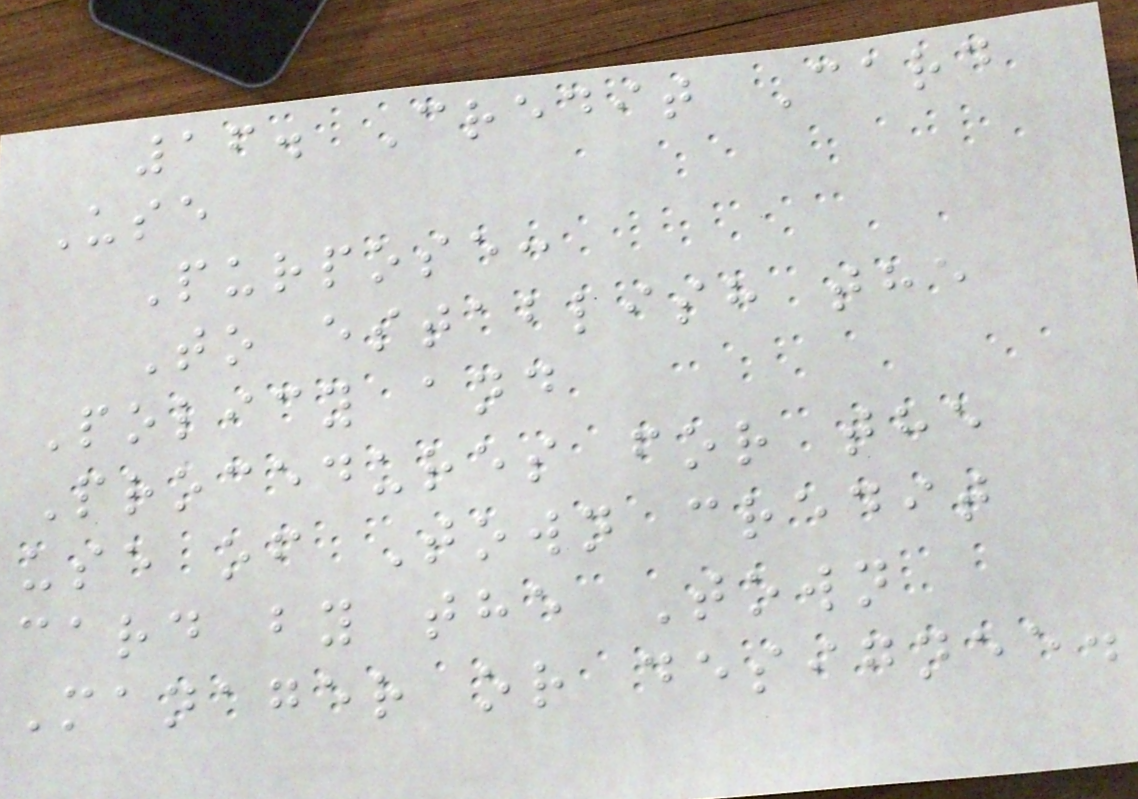16. Credit Card
Use
Purpose:
To establish the
Policy and
Procedures for the
use of Town credit
card by the Town
Manager or designee.
